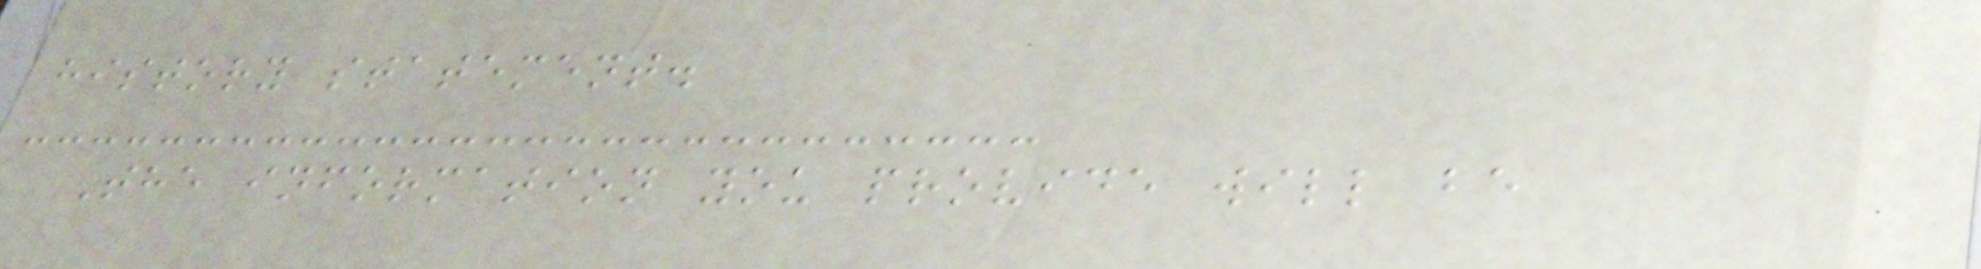history statement.
The information you provide will be
